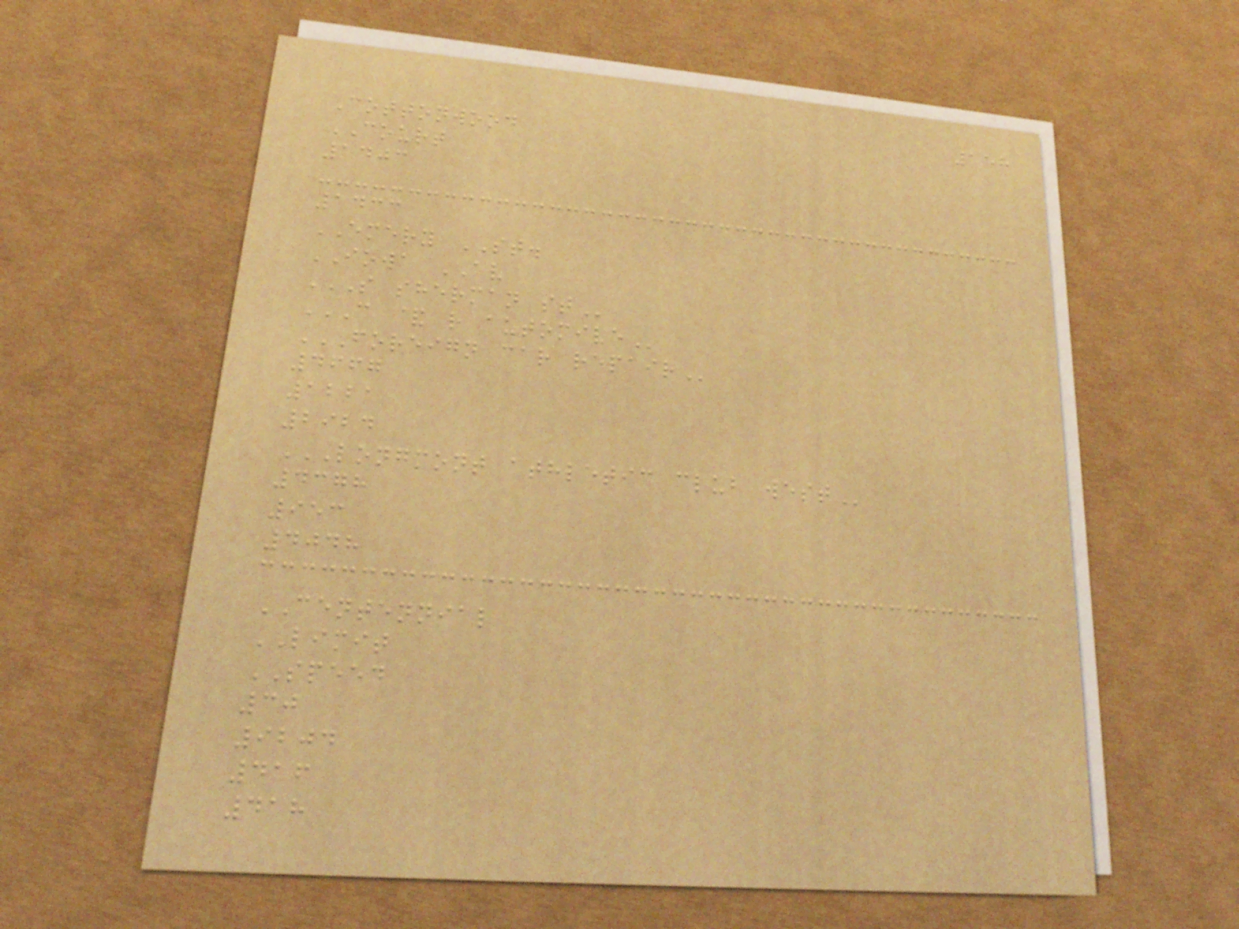158
Cottonwood
COURT
1403
1433
EMERY ST.
IOWA AV
S SHERMAN ST
C & R AUTOMIVE
FOREIGN CAR REPAIR
4667
1221
2924
LONGMONT ATHLETIC CLUB WEST
4378
953
4048
CENTENNIAL
LIMIT
SPEED
30
9204
416
418
